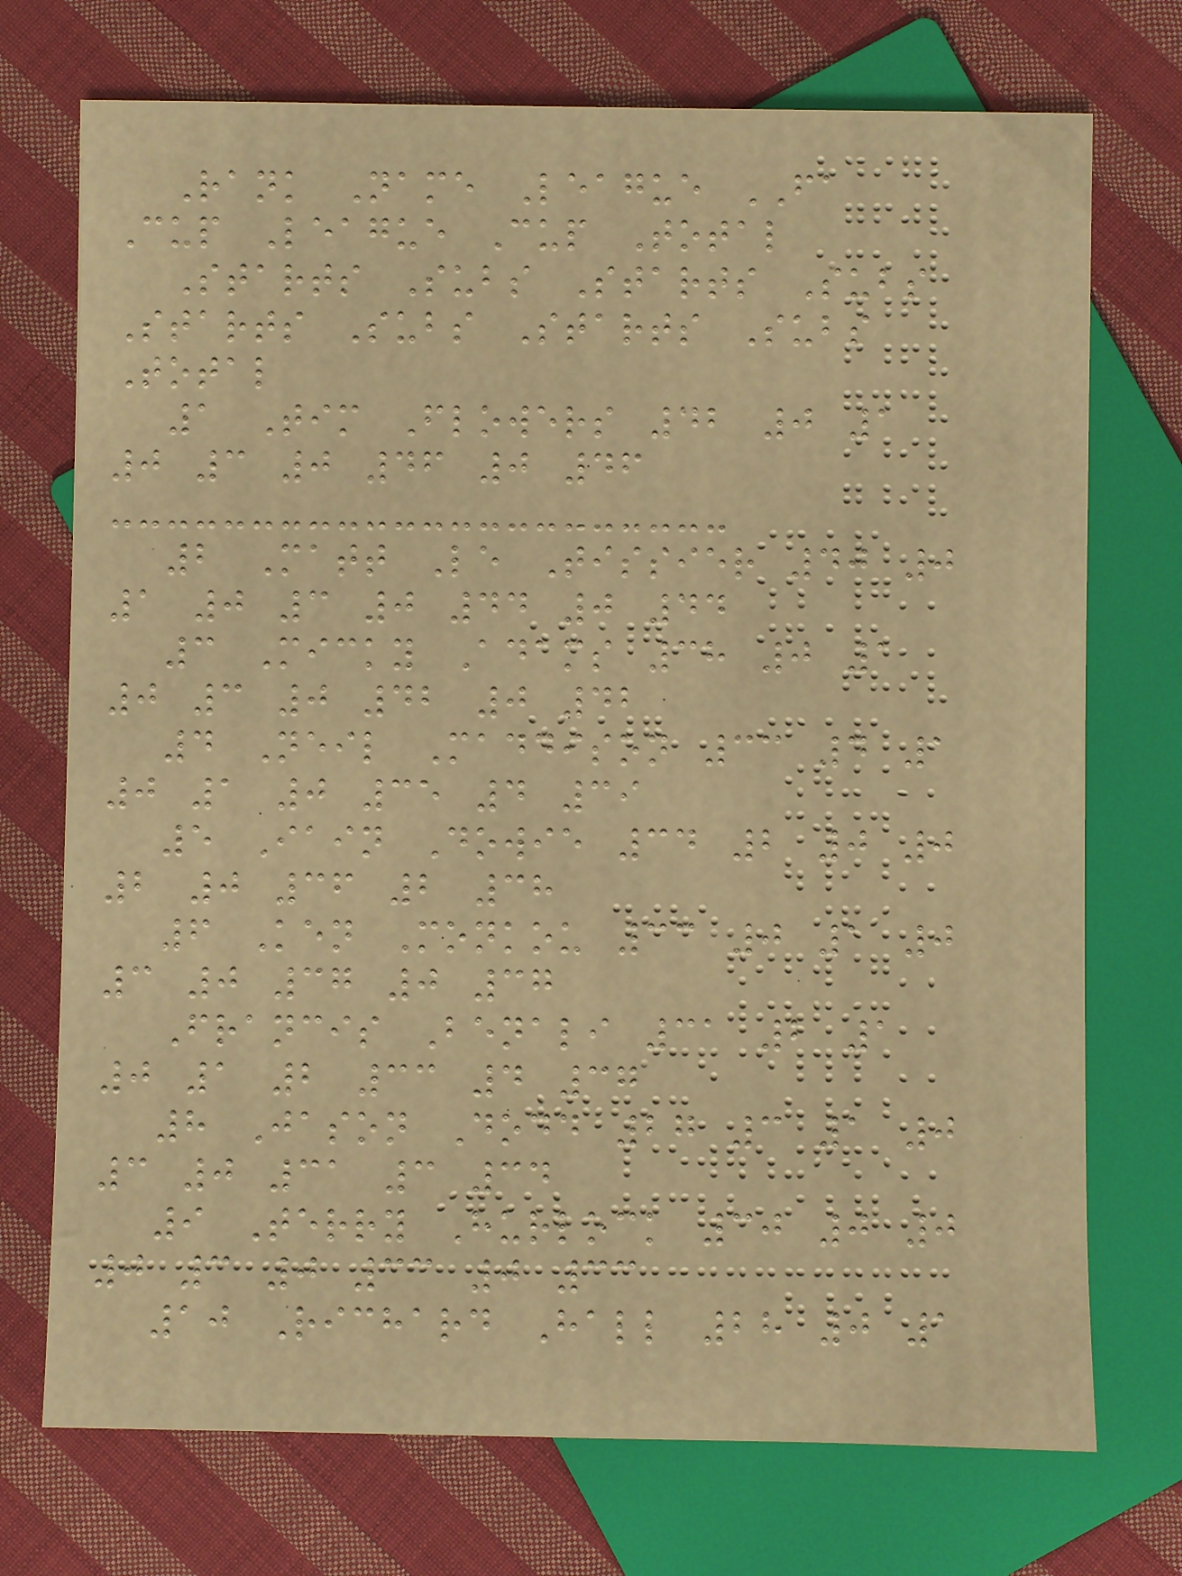Rank Name League FA
Cup League Cup Total
Starts Subs Starts Subs
Starts Subs Starts Subs
Total
1 Tim Flowers 42 0 1
0 3 0 46 0 46
2 Matt Le Tissier 40 0
1 0 3 0 44 0 44
3 Micky Adams 38 0 1
0 3 0 42 0 42
4 Neil Maddison 33 4 1
0 1 0 35 4 39
5 Iain Dowie 34 2 0 0
2 0 36 2 38
6 Ken Monkou 33 0 1 0
3 0 37 0 37
Francis Benali 31 2 1
0 1 2 33 4 37
8 Jason Dodd 27 3 1 0
3 0 31 3 34
9 Terry Hurlock 30 0 0
0 3 0 33 0 33
10 Richard Hall 28 0 1
